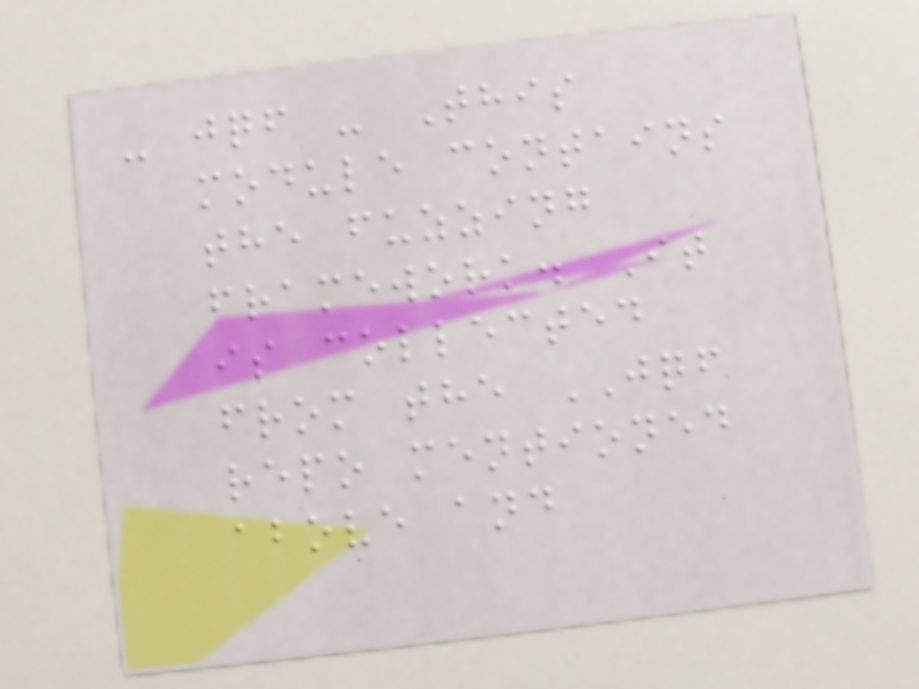- jqf - This
module contains
the fuzzing
framework. It
is collected
from the JQF
repo mentioned
above and
